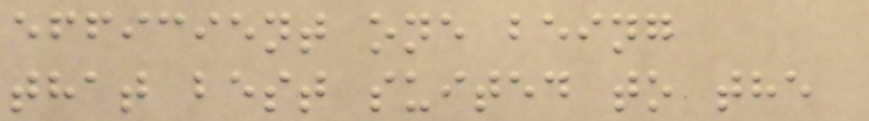efficient one being
that best suited to the
